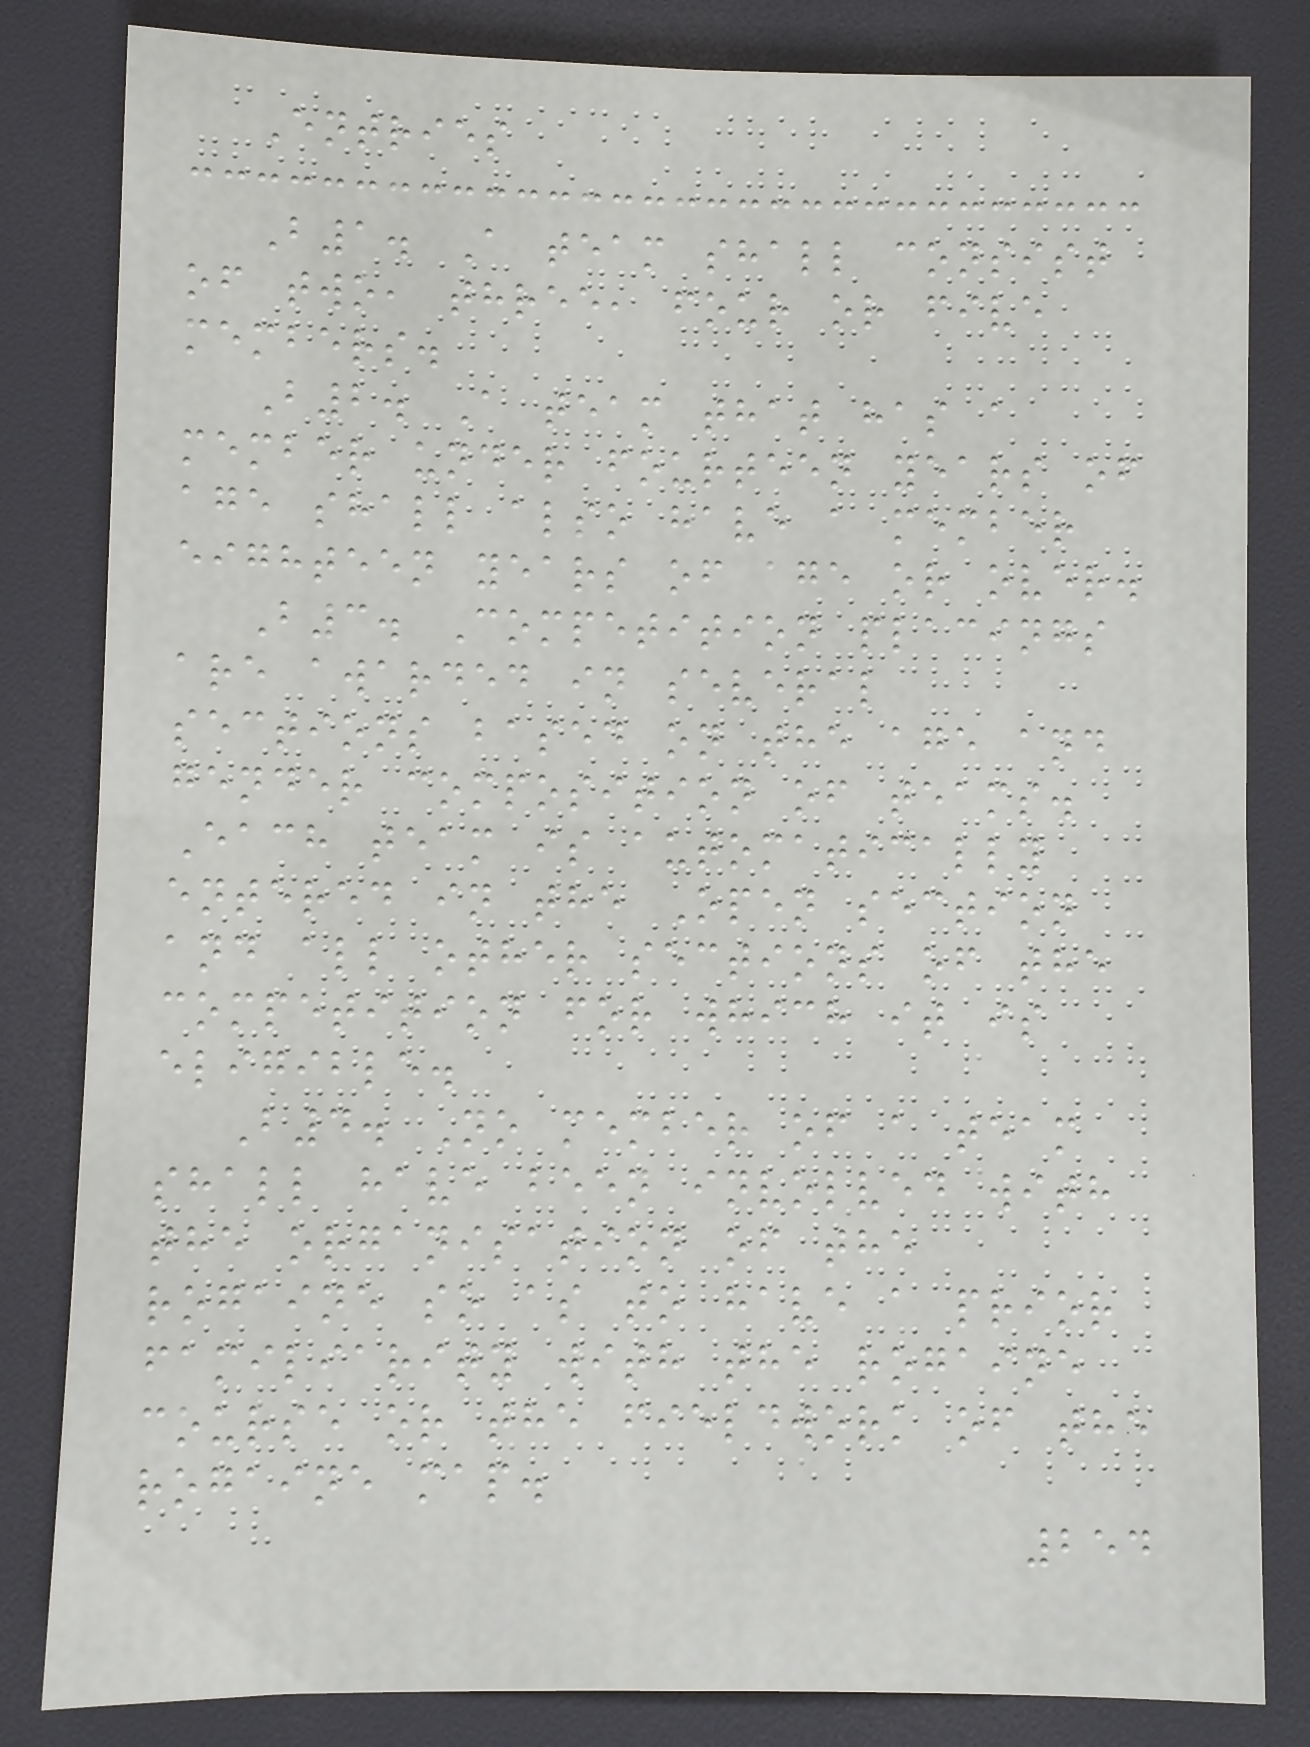Entries
B1. A team shall consist
of two, three, four or five
members.
B2. A team that has a
member under fourteen years of
age shall also have a member
eighteen years of age or over.
B3. Competition placings
are awarded in several
sections based on the age and
gender composition of teams.
Each team is automatically
entered in the Open section
and all other sections of the
competition for which it is
eligible.
B4. No member of a team
shall have been involved with
the organisation of the
rogaine so as to have a prior
familiarity with the rogaine
course or the fieldwork of the
rogaine map.
254
